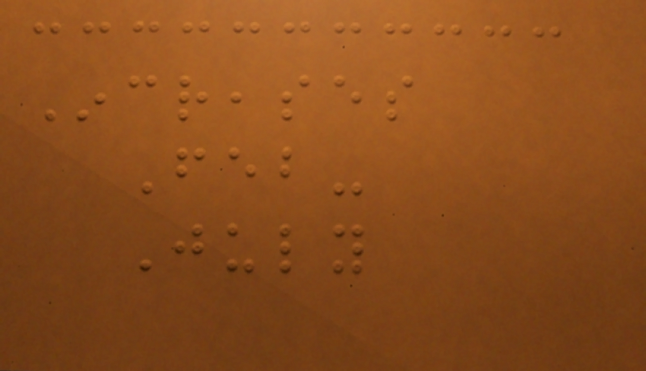Increases
Feb-
July
